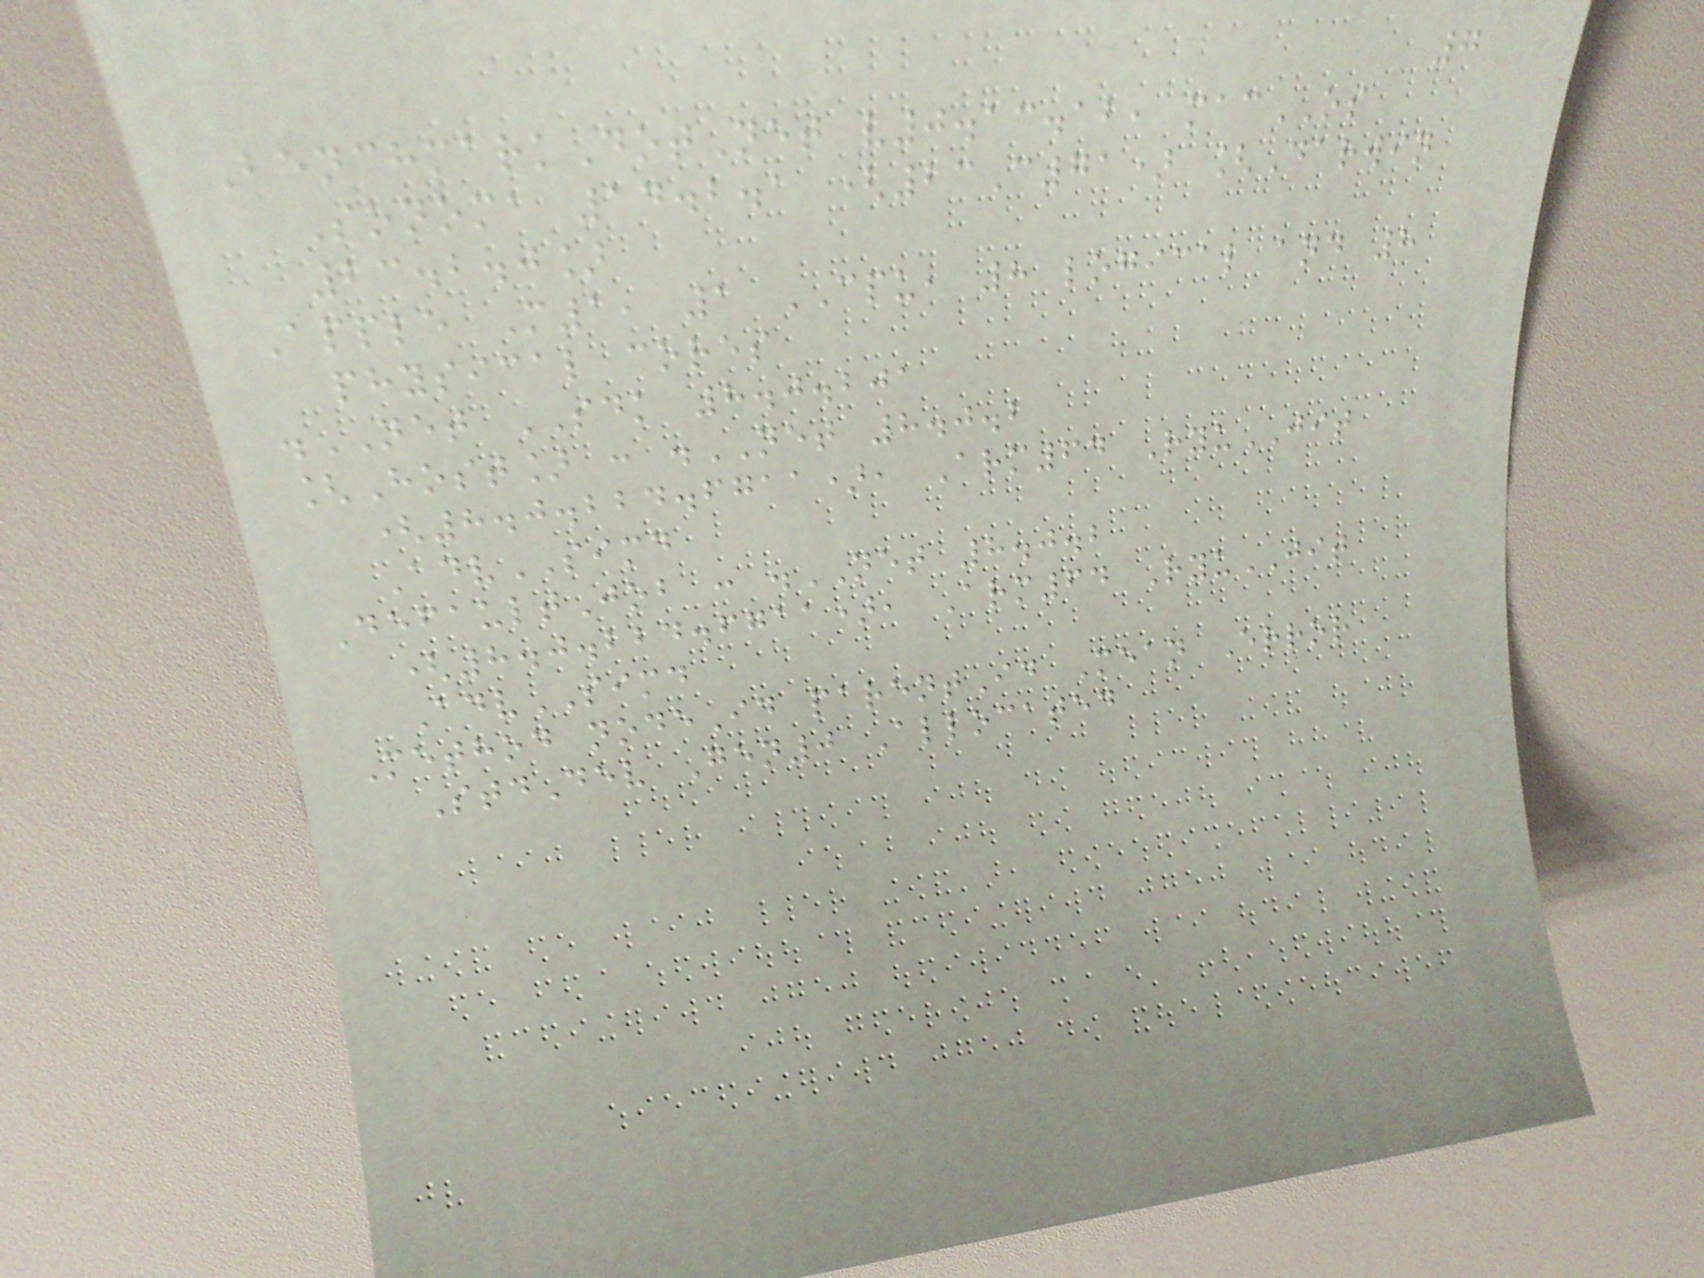7
BenchmarkDotNet v0.13.12, macOS
Sonoma 14.2.1 (23C71) [Darwin
23.2.0]
Apple M1, 1 CPU, 8 logical and 8
physical cores
.NET SDK 8.0.201
[Host] : .NET 8.0.2
(8.0.224.6711), Arm64 RyuJIT
AdvSIMD
DefaultJob : .NET 8.0.2
(8.0.224.6711), Arm64 RyuJIT
AdvSIMD
Method nodeId parentId Mean Error
StdDev Gen0 Allocated
